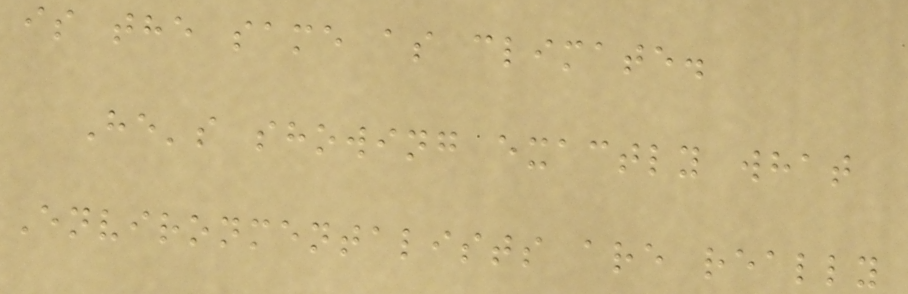is the same as climate.
He's showing exactly what
Environmentalists are really
